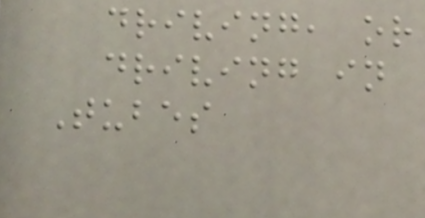driving, or
driving in
Tubes
